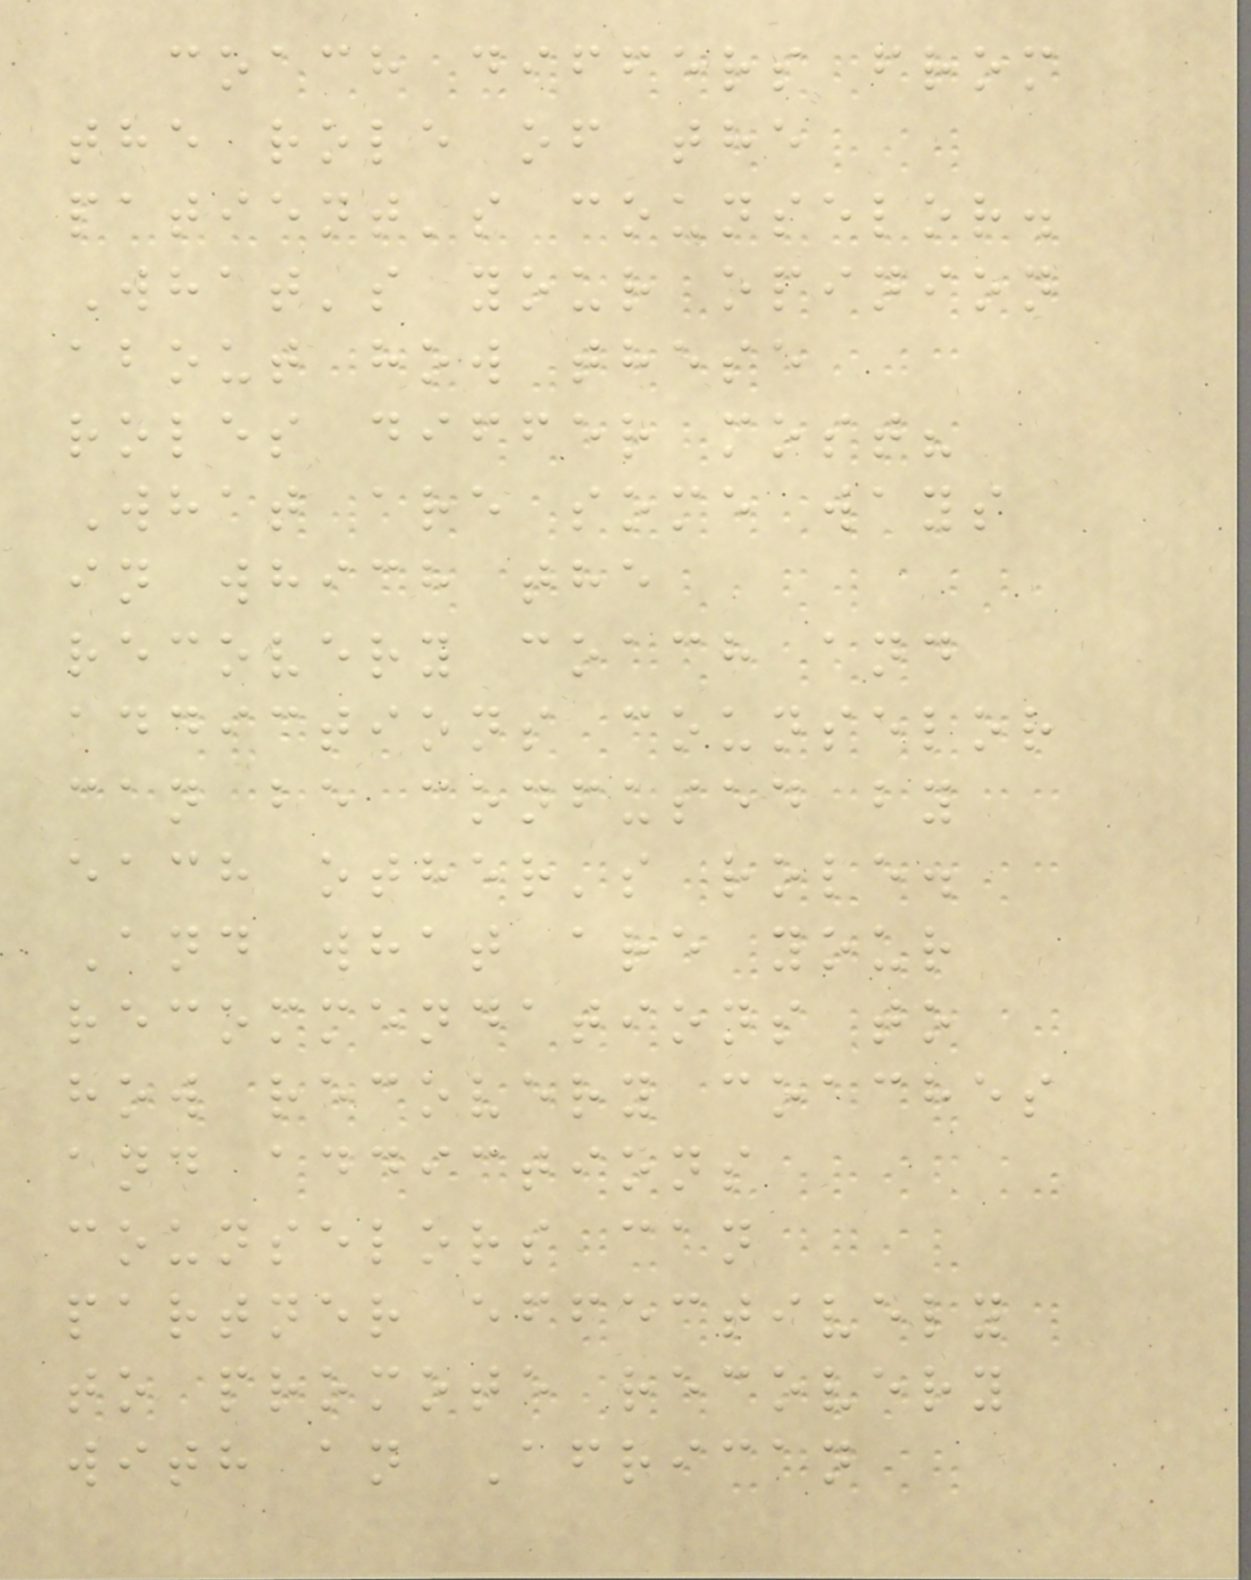coach differs from
the role of the
patient's counselor.
What's your opinion
about how these
roles differ most?
What are some ways
in which the
recovery coach and
addictions counselor
can be confused by
each other's role.
And what are your
recommendations to
how recovery coaches
and addictions
counselors can
partner effectively
to promote recovery
with an African
